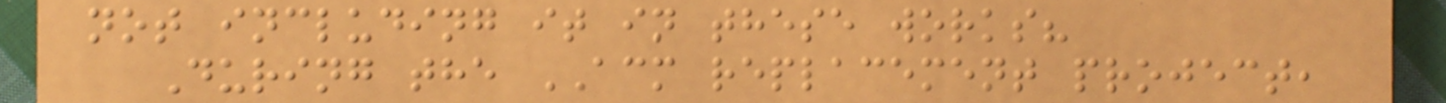not including it in these works?
During the ACM replacement project,
